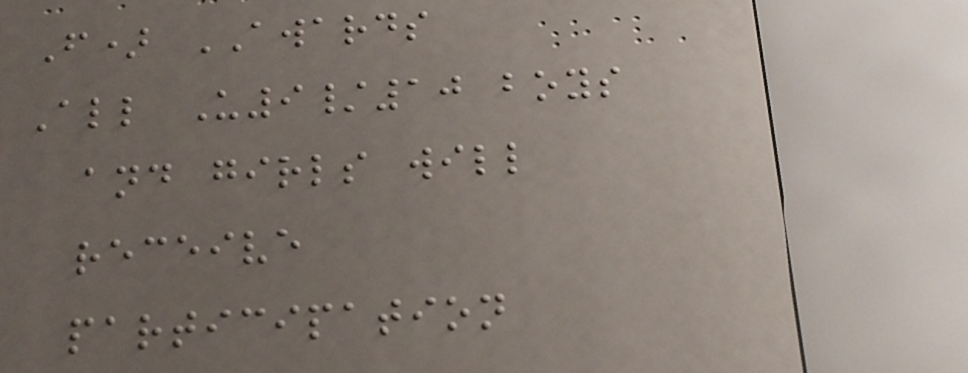F) AWARDS
All U9/10 boys
and girls will
receive
participation
